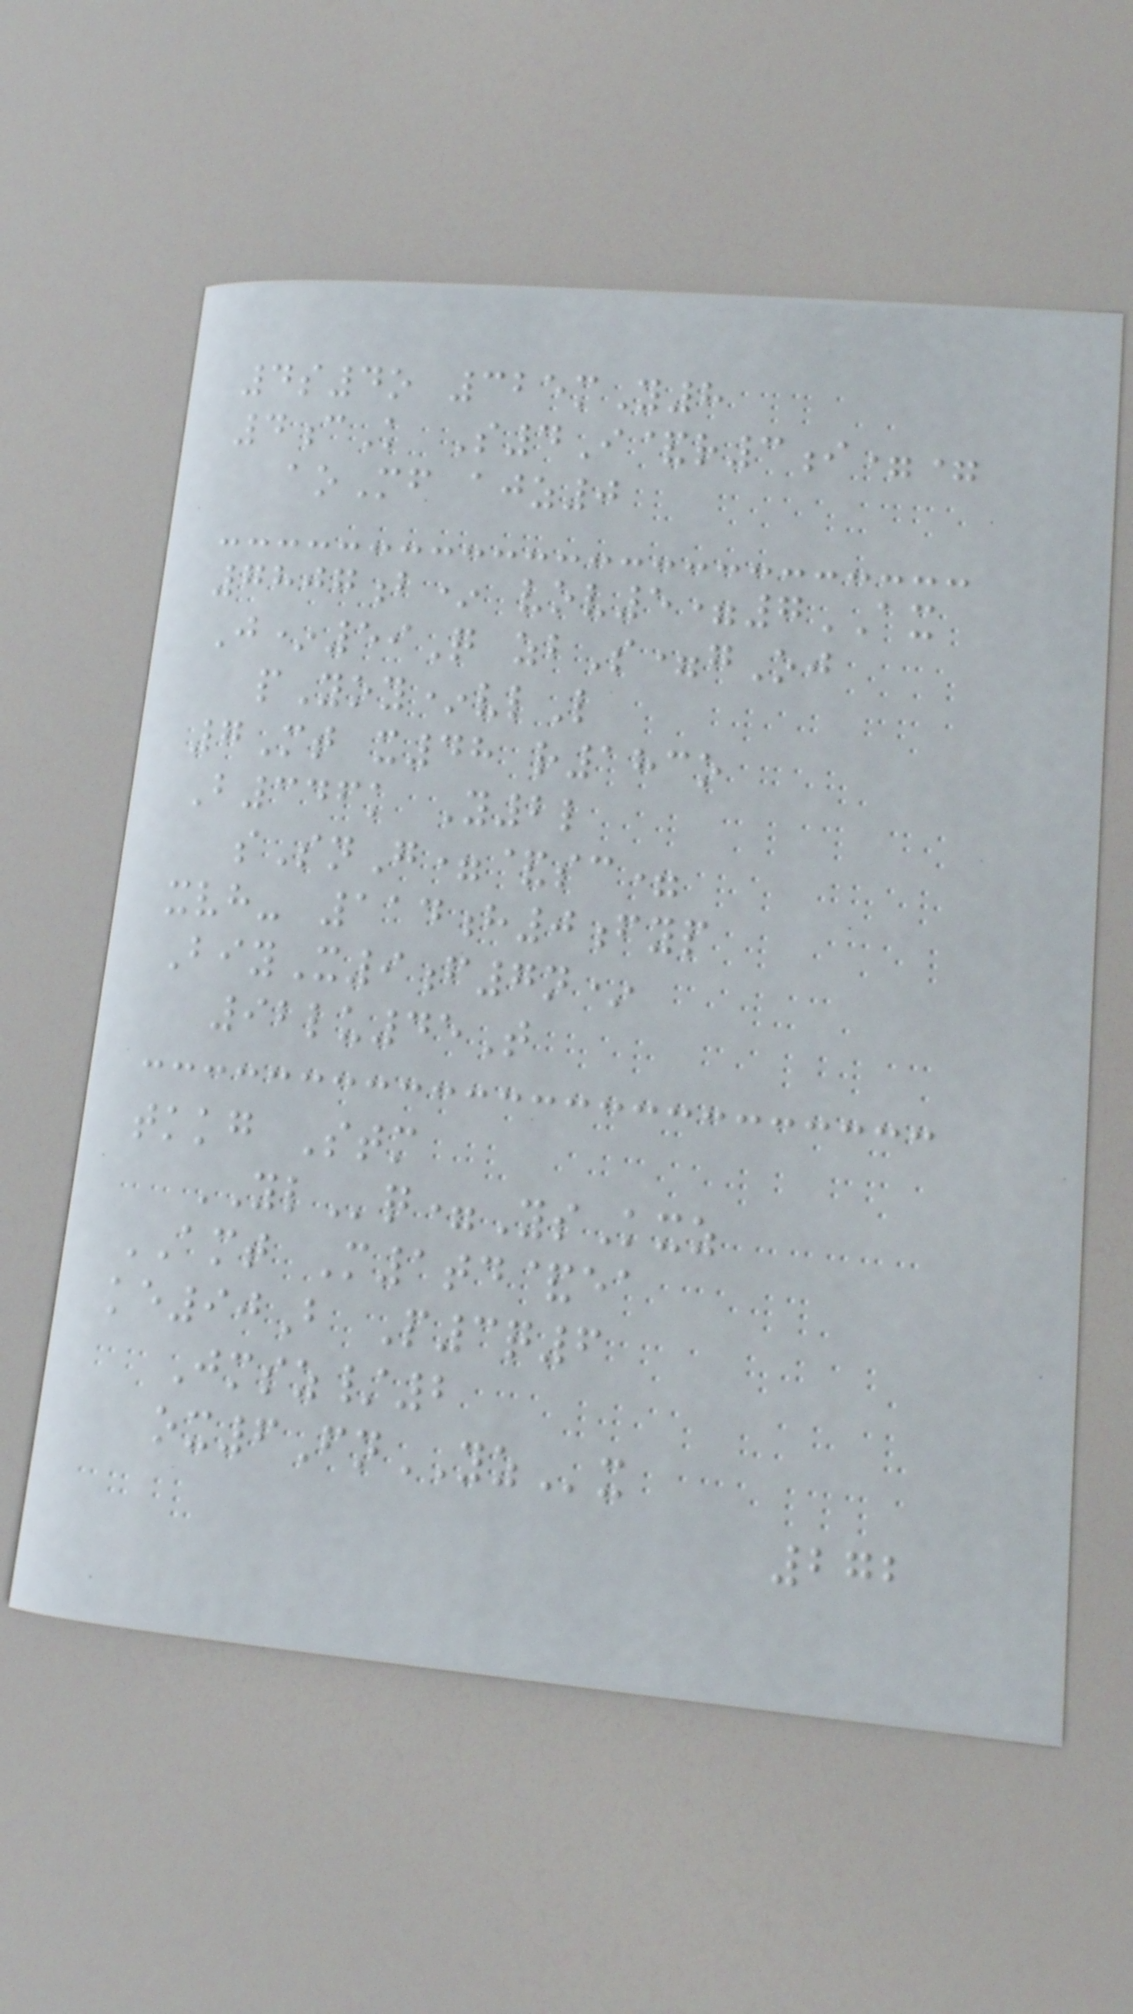4s4o 325mY8
4cK S4I&r3i==
aoMf ajz0
7807b* vov5=7AX
J*59Q zbS=gOj
pYoy*vlL
7Mt x48 r183o
B346k Y2l
sSnG=&sc=
xvh- 114h0fyp
BiyX9f7n*
92lu45T
tkkg Stm
YLq=YsKxz
AMT M1td&ea
ke90B P3q6
Jmsz/2
ox6FnYZx
272
